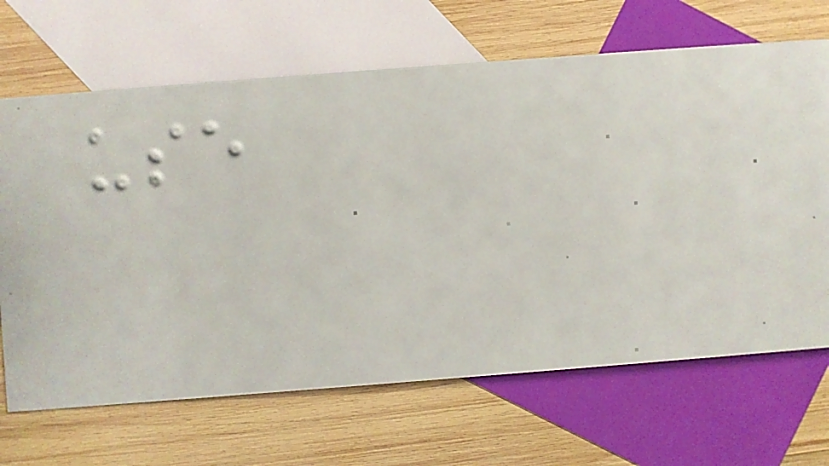use
